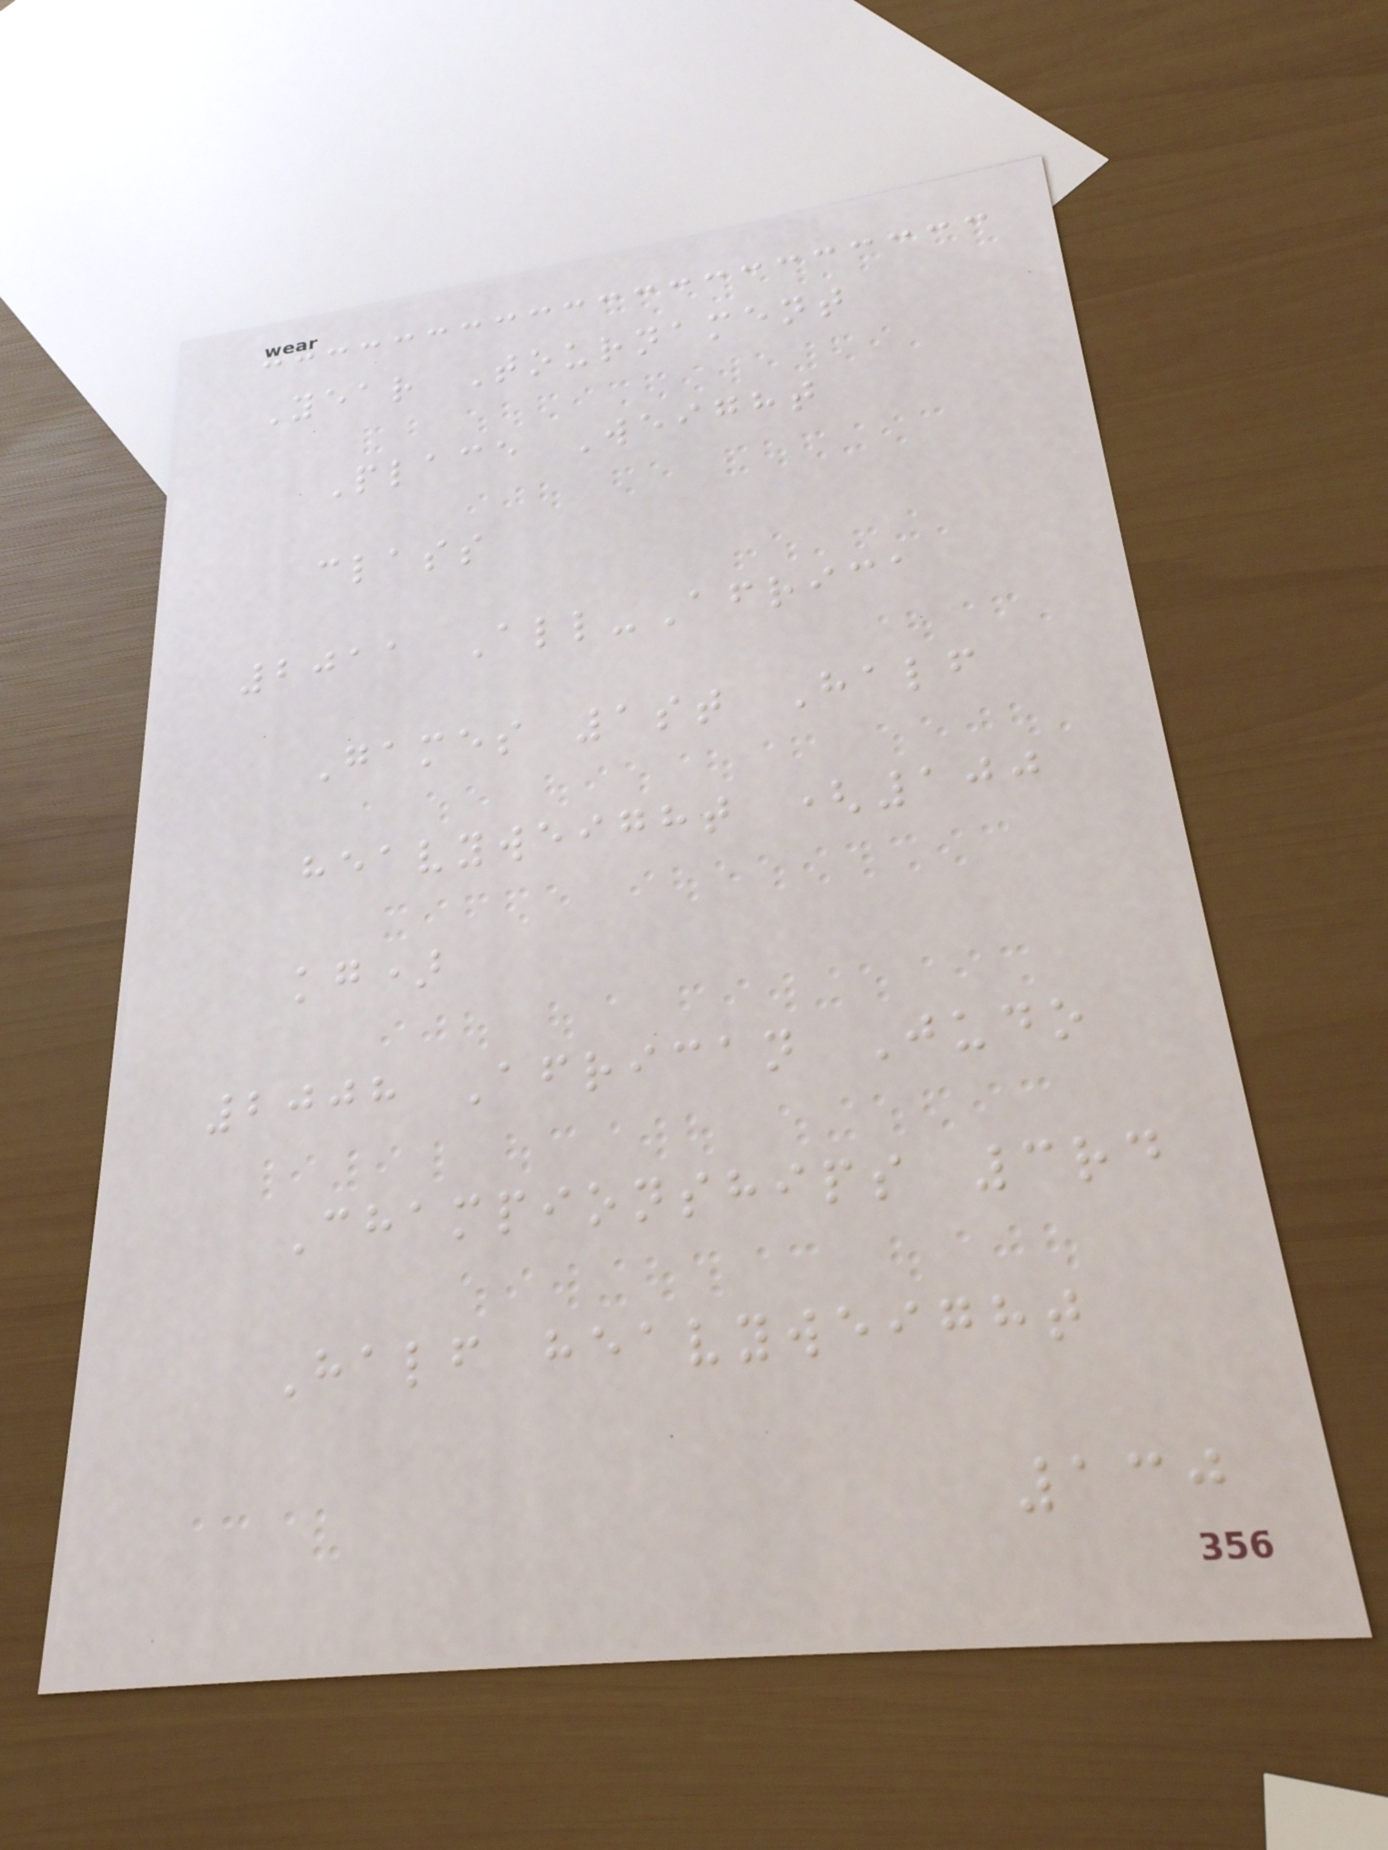Year Tournament
Place Weight
class
2011 All-Africa
Games 1st Half
heavyweight (100
kg)
2008 African Judo
Championships 3rd
Half heavyweight
130
